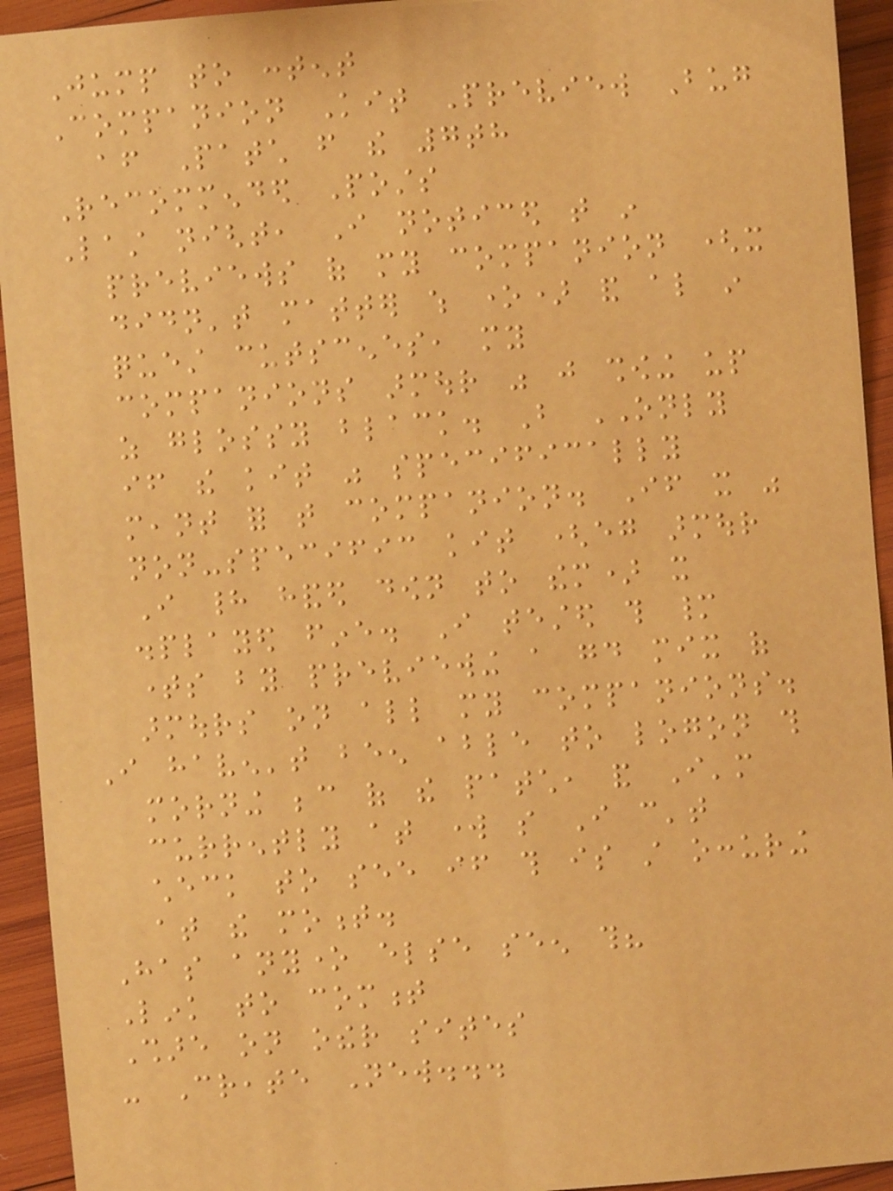Jump to content
Companion Kit Preview Bug
after Patch from the 7th
Recommended Posts
Last night, I noticed that in
previews of my companion (it
didn't matter which one) and also in
quest cutscenes, my
companions armour was just showing up
as glossy black. But ONLY
if the kit was specifically
meant for that companion. If it was
non-specific kit (eg armour
I had handed down to them) it
displayed fine. I tested this many
times by previewing a good mix of
armours on all my companions.
I haven't been able to logon this
morning because of the patch, and I'm
currently at work so I can't
check to see if this is still occuring
at the moment.
Has anyone else seen this?
Link to comment
Share on other sites
- Create New...
